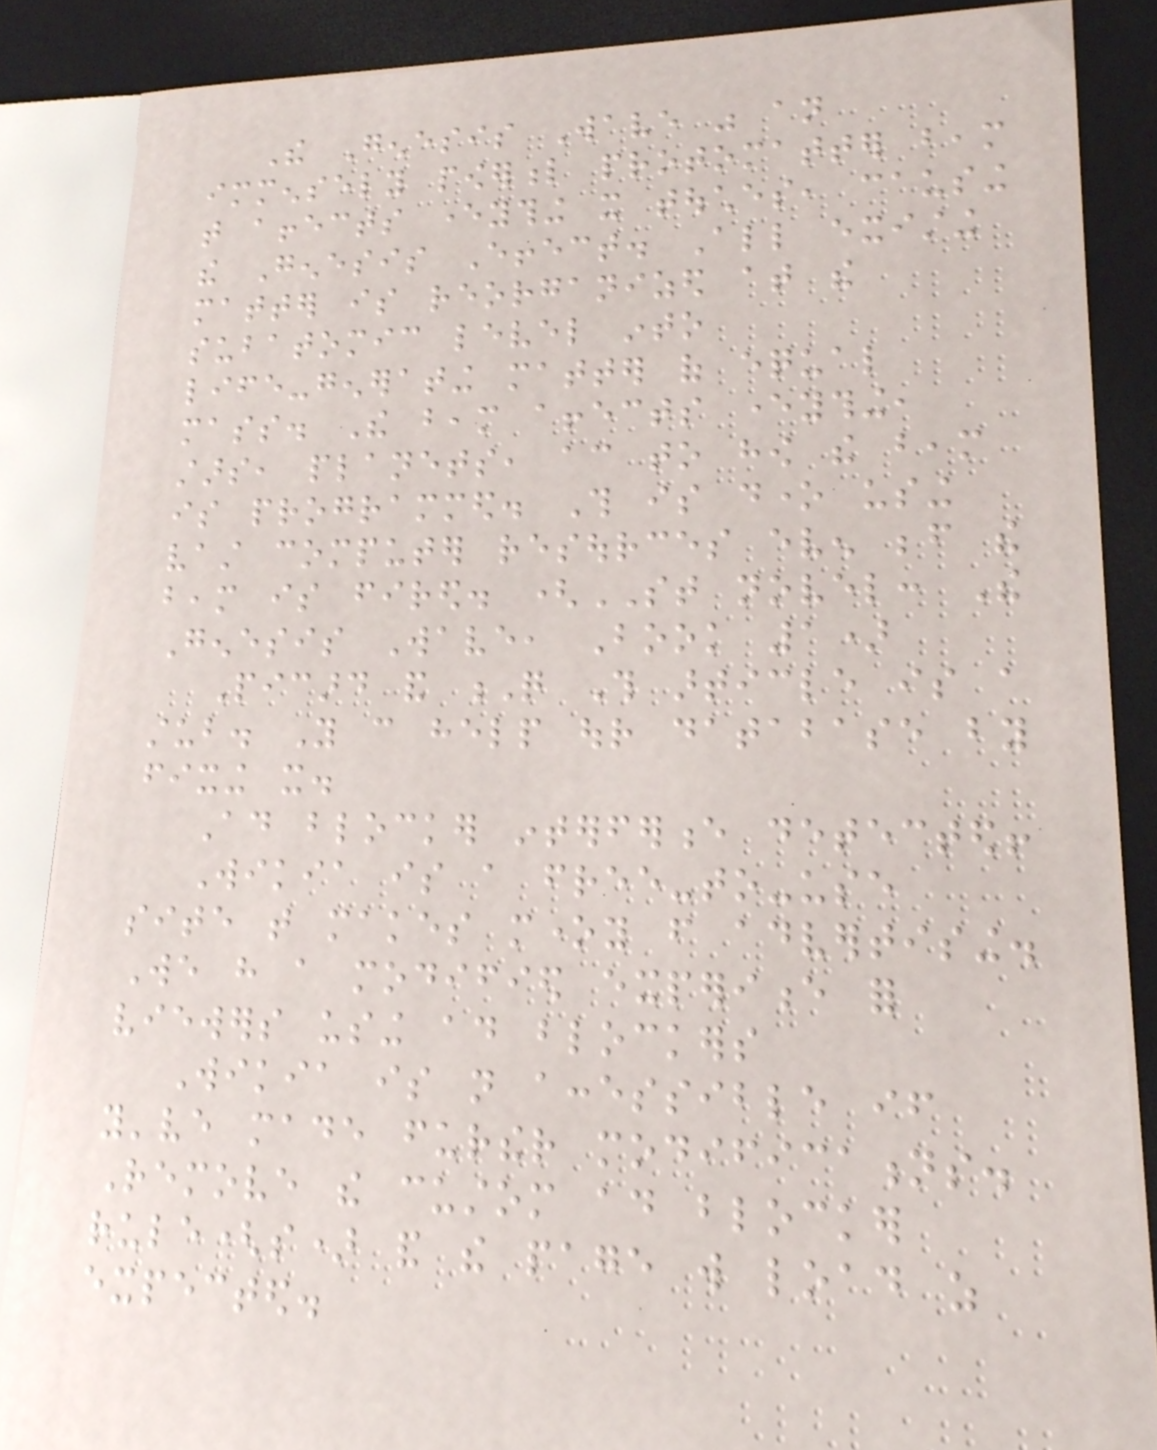The Genesis Wave was an
immensely powerful protomatter beam
that affects everything it touches, causing
the Genesis Effect. All existing
matter is reorganized at the
subatomic level into
life-generating matter of equal
mass. The beam affects everything,
stars, planets, according to how the beam
is programmed. This is done using
vast computer resources even before the
beam is fired. (ST novel: The
Genesis Wave, Book 1)
Picard and Q This article is a
stub. You can help our database by
fixing it.
Ad blocker interference detected!
Wikia is a free-to-use
site that makes money from advertising.
We have a modified experience for
viewers using ad blockers
Wikia is not accessible if
you've made further modifications.
Remove the custom ad blocker
rule(s) and the page will load as
expected.
